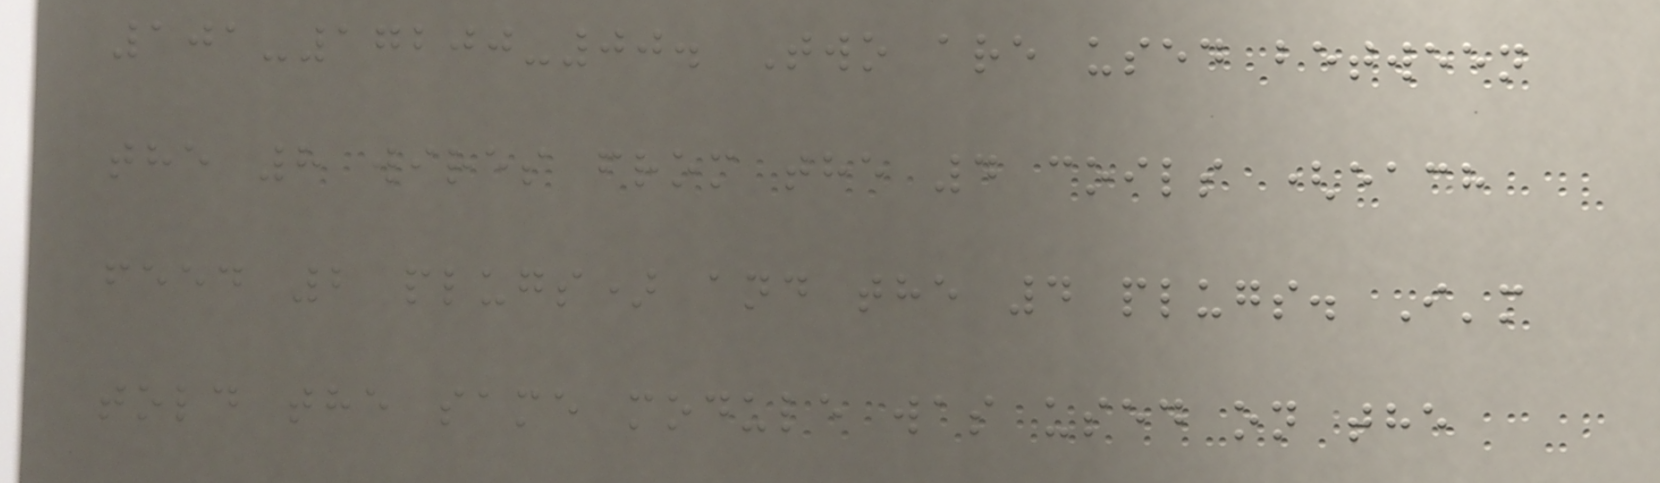101-17200-00. Two are used between
the 8 wires from the 4 coils (each
feed 2 plugs) and the 4 plugs. I'm
told the same module was used on the
